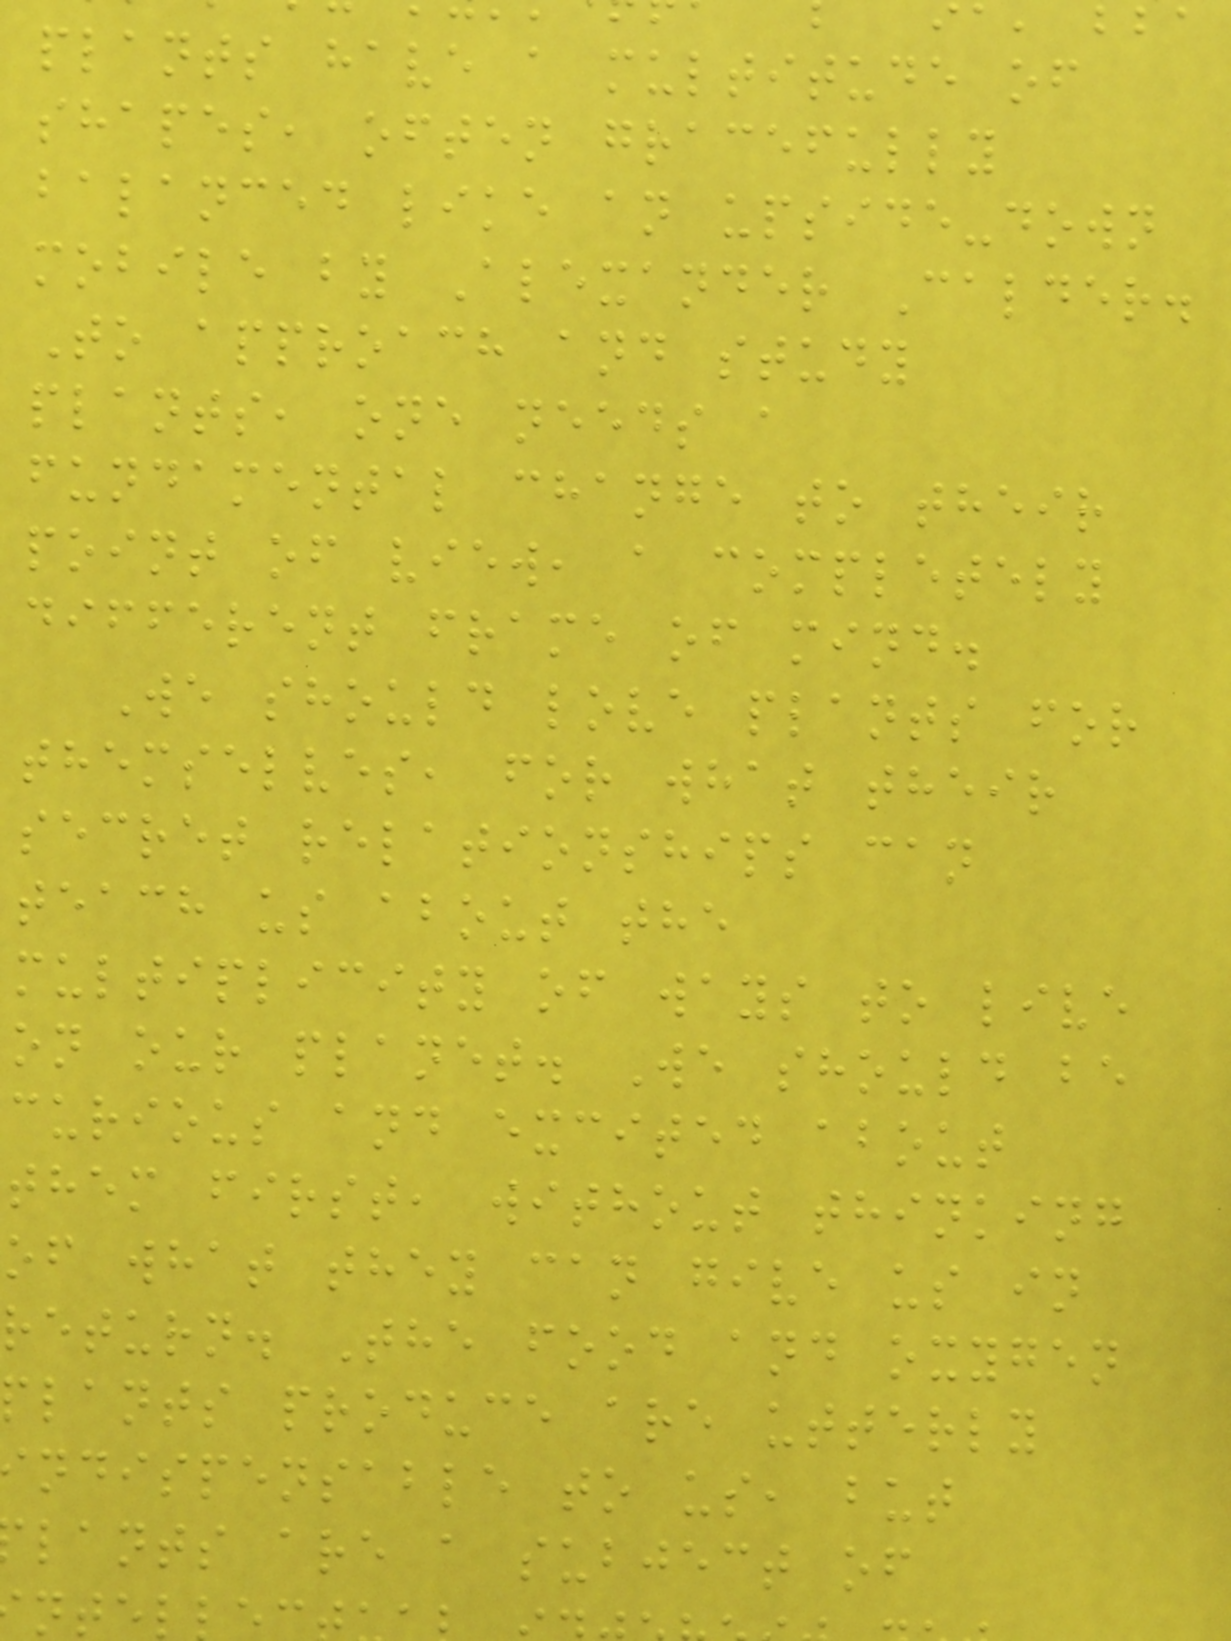plants have a multitude of
shapes, often gracefully
balanced like an upside-down
mobile by Alexander Calder.
To approach and study
plants, one needs a
fundamental change to their
point of view, a completely
different frame of mind.
We should love plants for
themselves, for what their
secret relationships can
teach us about the
multiplicity of ways to live
on our planet. We should be
curious and excited about
them first, without thinking
of what they can give us in
return. The food and oxygen
plants produce are utterly
ndispensable to us, but
lants are a subject of
